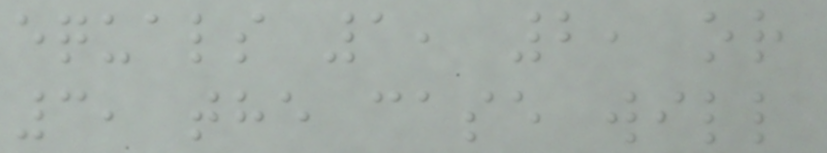equals 1, 2, or
3, the case will
